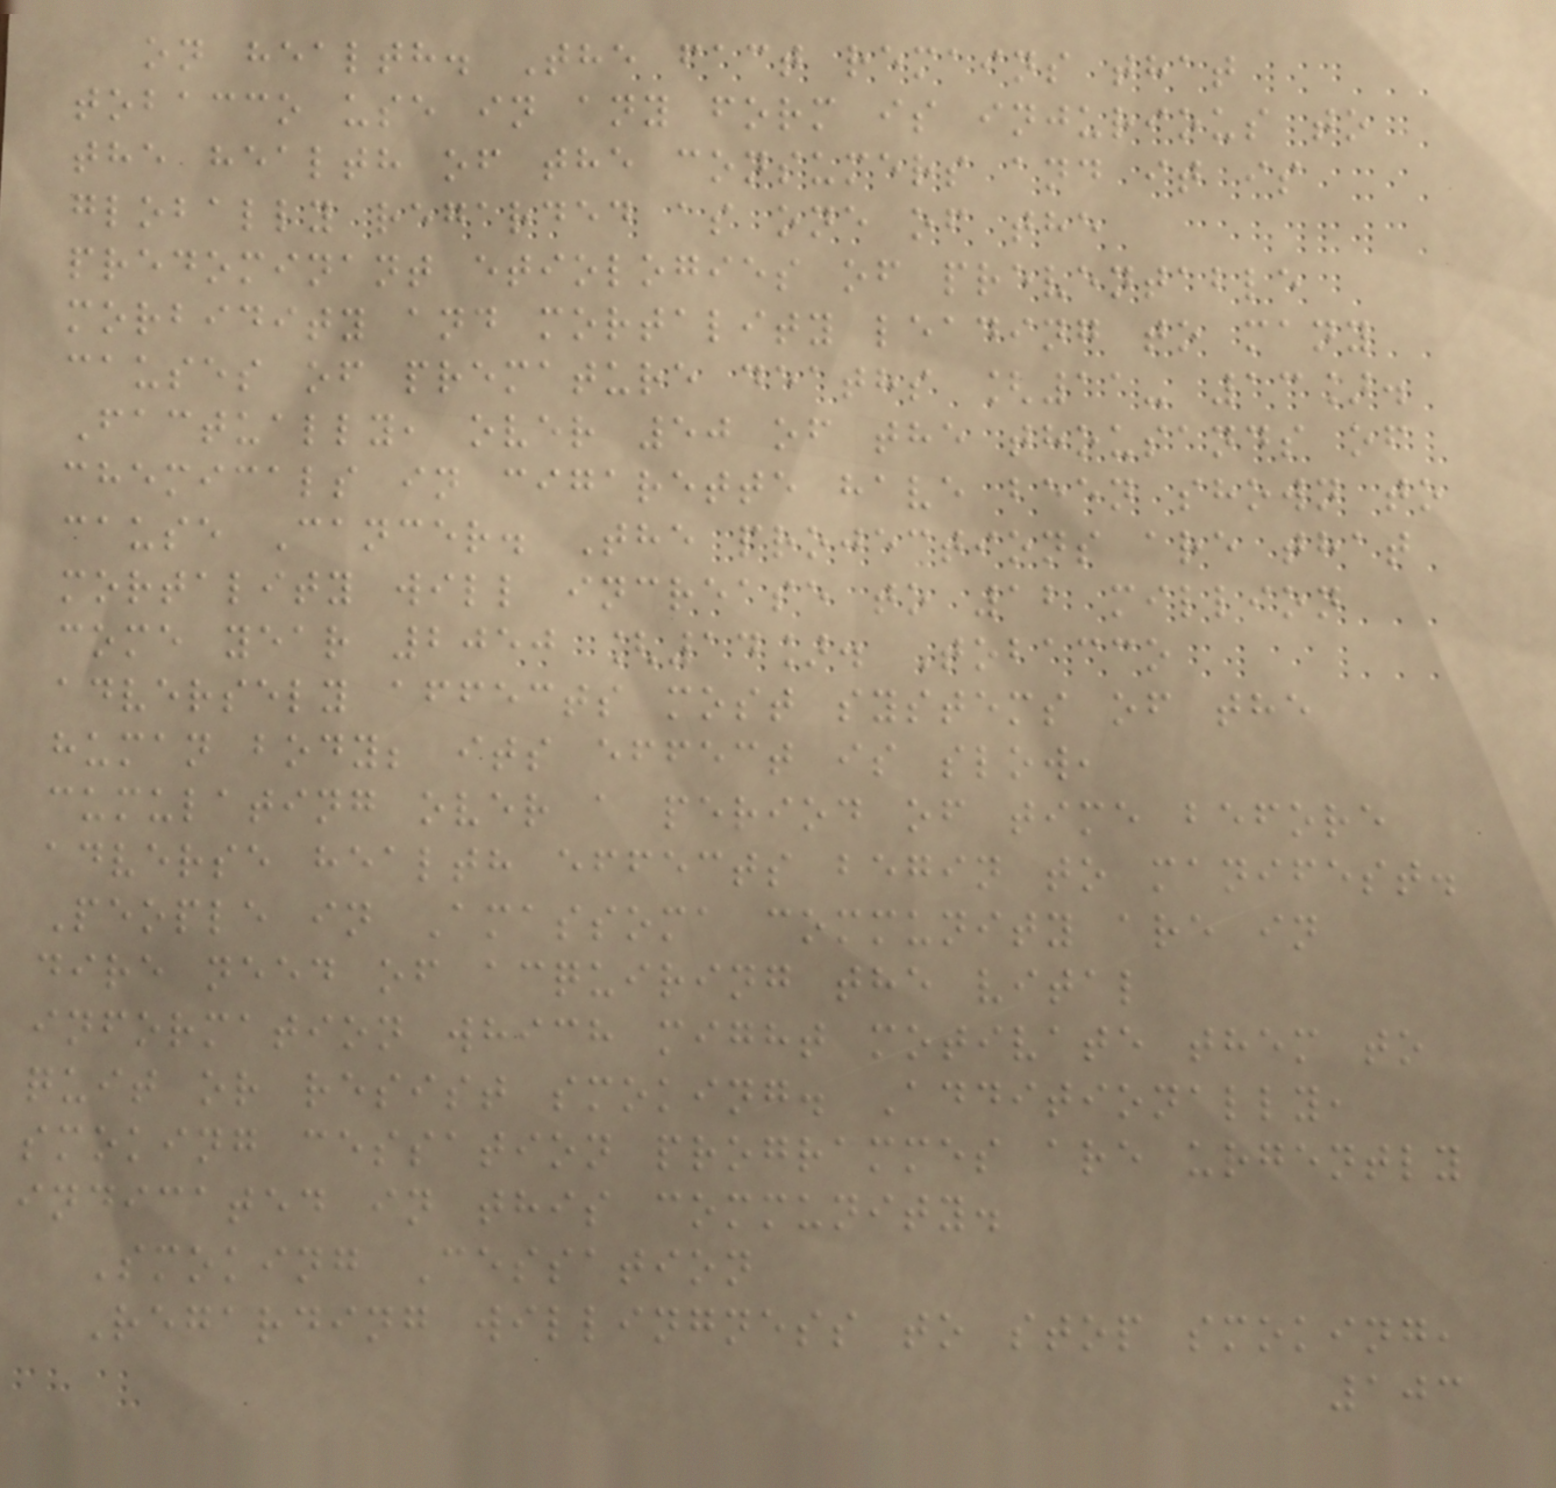on health. The fact remains that
tobacco use in any form is injurious to
the health of the consumers and it is
globally regarded as one of the
predominant etiologies of preventable
morbidity and mortality leading to many
causes of premature deaths [11- 13].
Factually, over 50 of the thousands of
chemicals in cigarette have been shown to
cause Cancer. The projections are that
mortality will increase to 12 million
come year 2050 [14]. Tobacco
adversely affects most systems of the
human body; its effect is slow,
cumulating over a period of time before
adverse health effects begin to manifest.
People in Amassoma community are in
dire need of acquiring the vital
information which might motivate them to
quit or resist smoking. Additionally,
smoking cessation programmes are urgently
indicated in this community.
Smoking Cessation
Regarding willingness to stop smoking,
103
